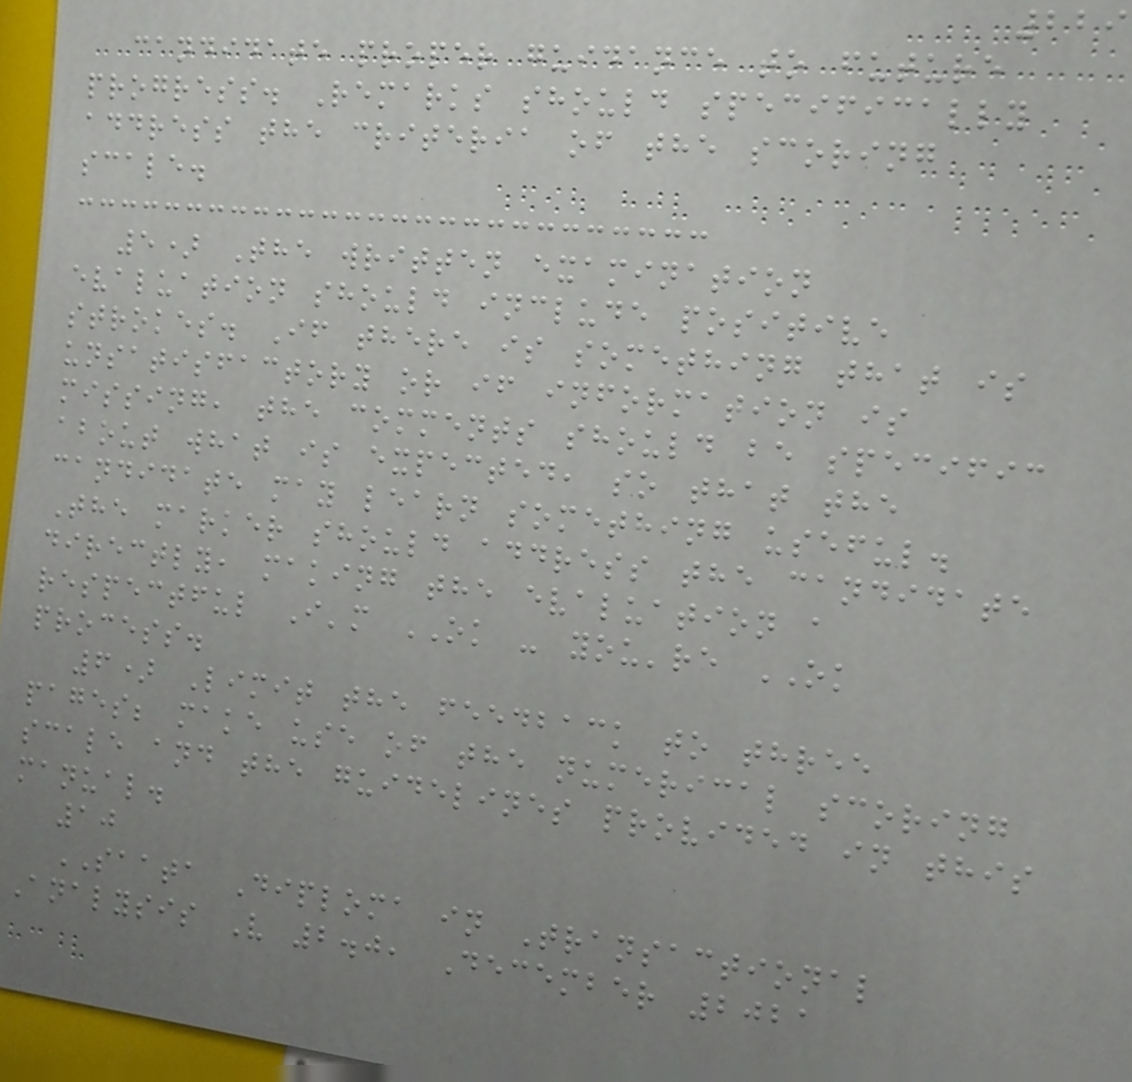229
candidate proper guidance to future
progress. Remarks should specifically
address the criteria of the scoring
scale.
5) The written examination
evaluation should include positive
strokes. If there is something that is
unsatisfactory or if information is
missing, the comments should be specific
about what is expected, so that the
candidate may learn something useful.
The marker should address the candidate
directly, making the evaluation a
respectful I'm OK - you're OK
process.
6) Limit the feedback to three
pages; make use of the numerical scoring
scale and the guidelines provided in this
manual.
10
SAATA Diploma in Transactional
Analysis V 2.0, December 2021
